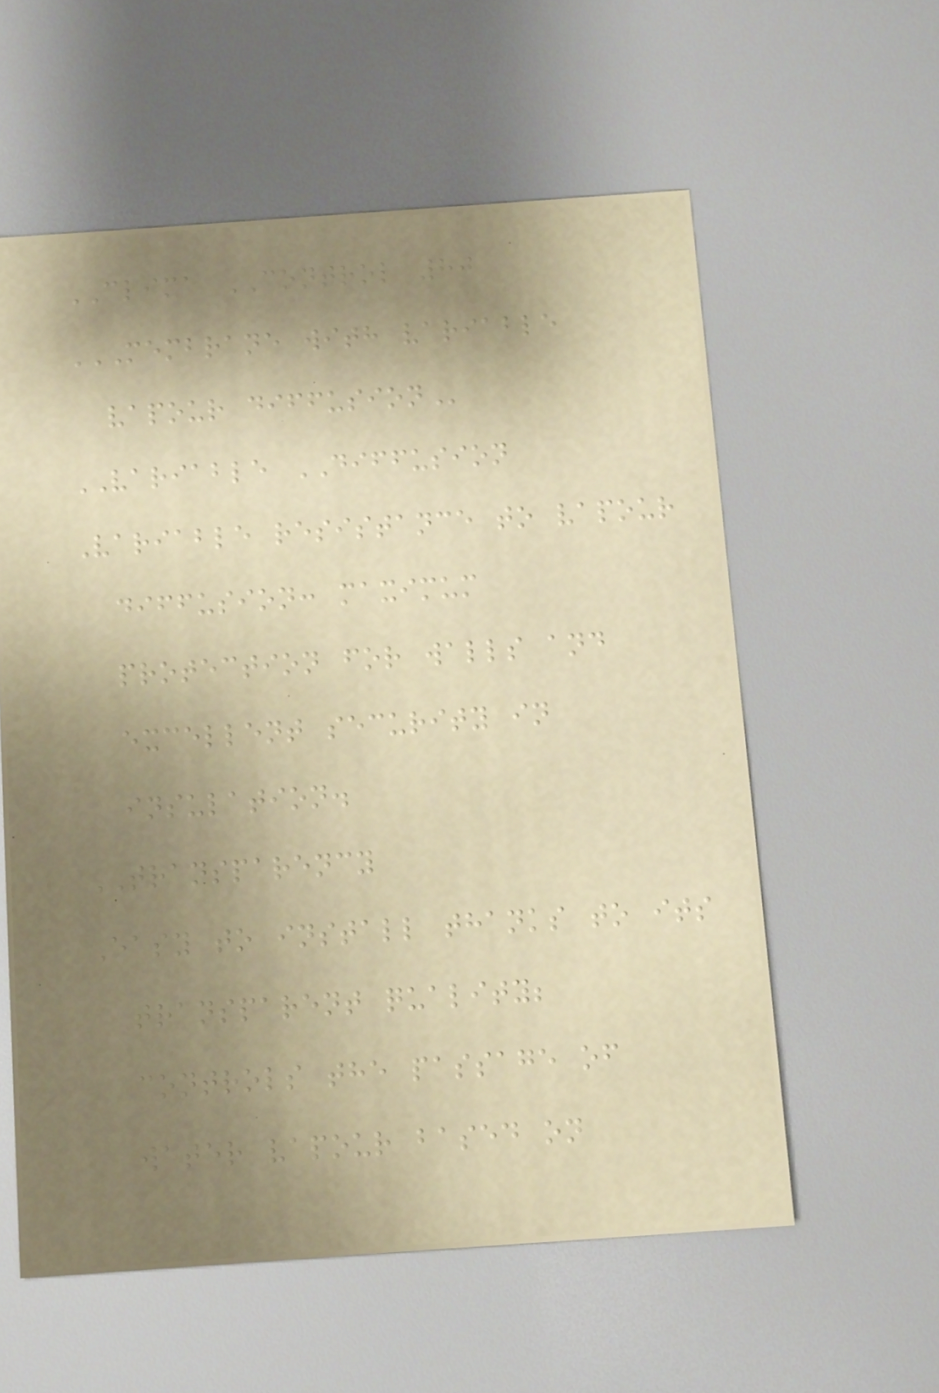CLIMA CONTROL 80
MEMBRANE WITH VARIABLE
VAPOUR DIFFUSION
VARIABLE DIFFUSION
Variable resistance to vapour
diffusion: maximum
protection for walls and
excellent security in
insulation.
TRANSPARENCY
Easy to install thanks to its
transparent quality;
controls the passage of
water vapour based on
